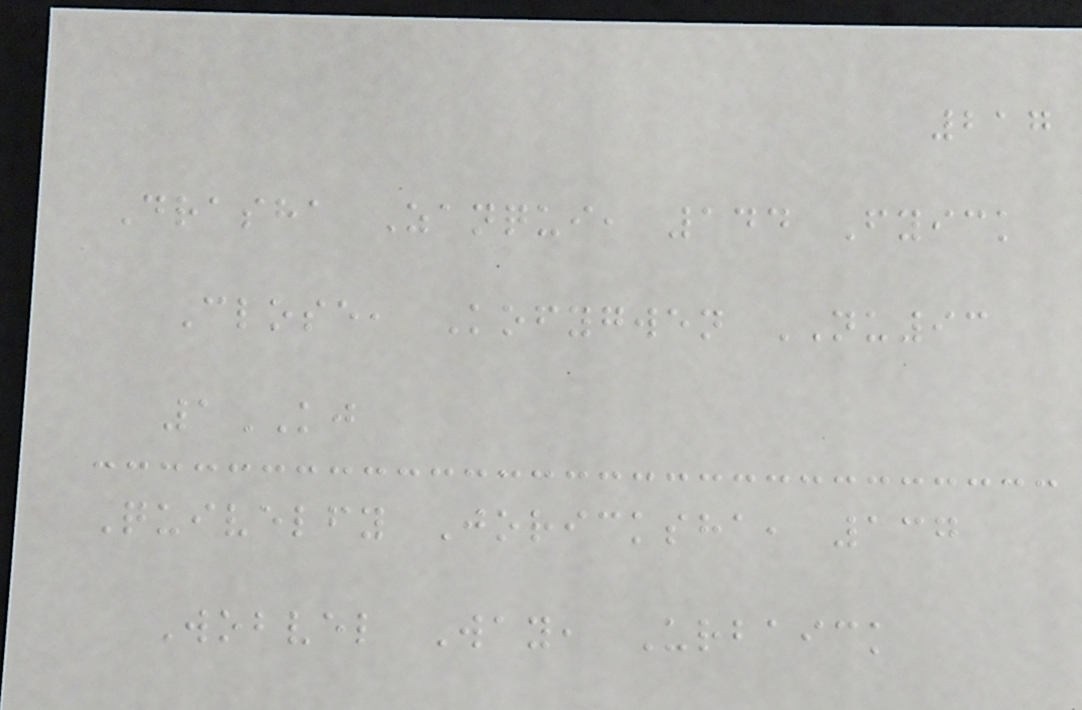217
Drasha Zanqui, 144 Fyick
Close, Kofygwen NU93
1KJ
Quivelfy Joricksha, 137
Wobvel Way, Urbaick
